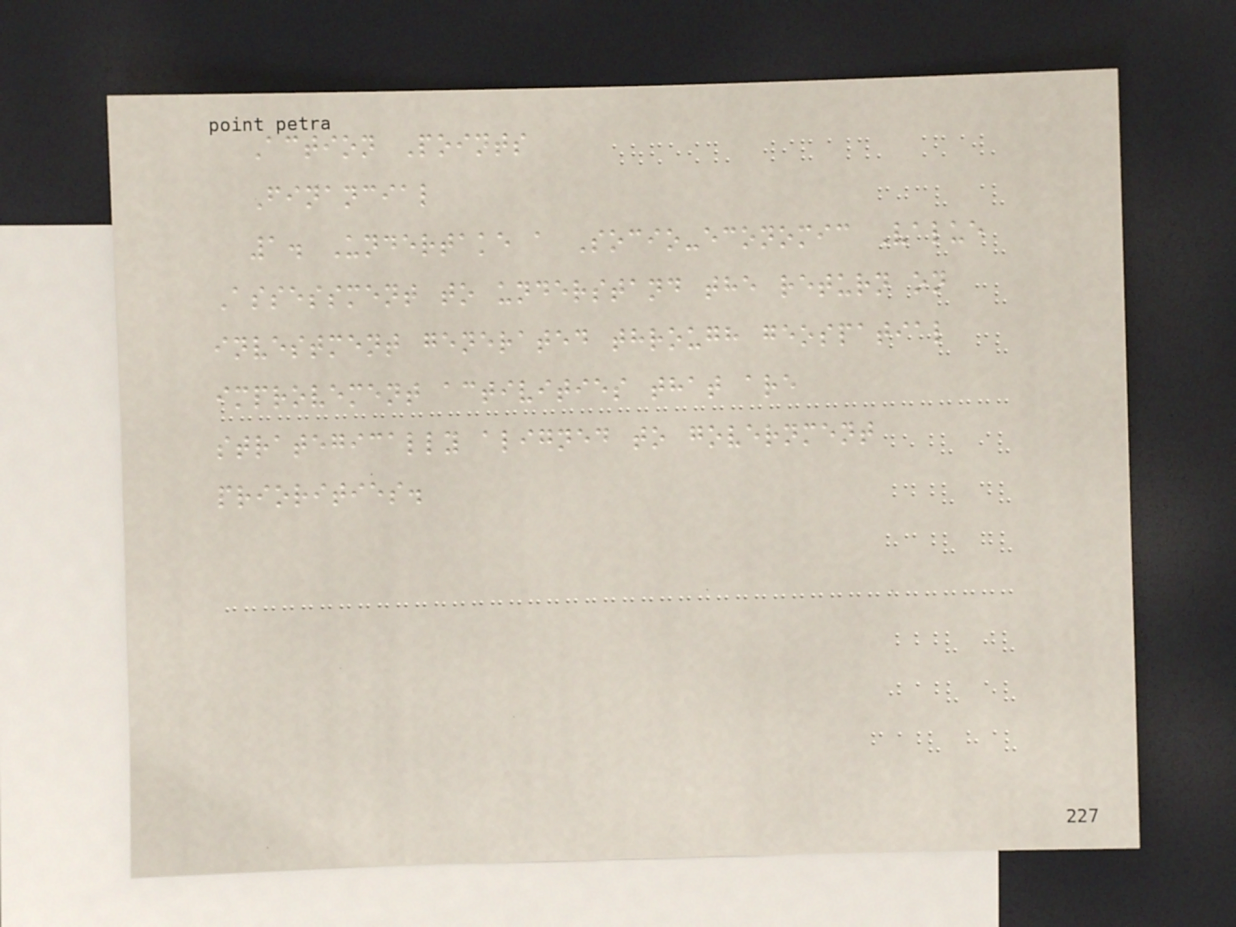Action Points
Financial
1. Undertake a Socio-economic Value
Assessment to understand the return on
investment generated through geospatial
improvement activities that are
strategically aligned to government
priorities.
